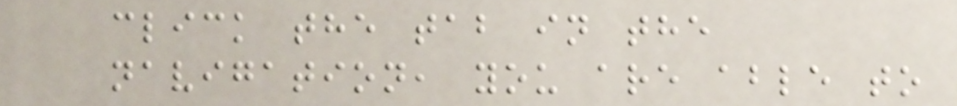click the tab in the
navigation, you are able to
